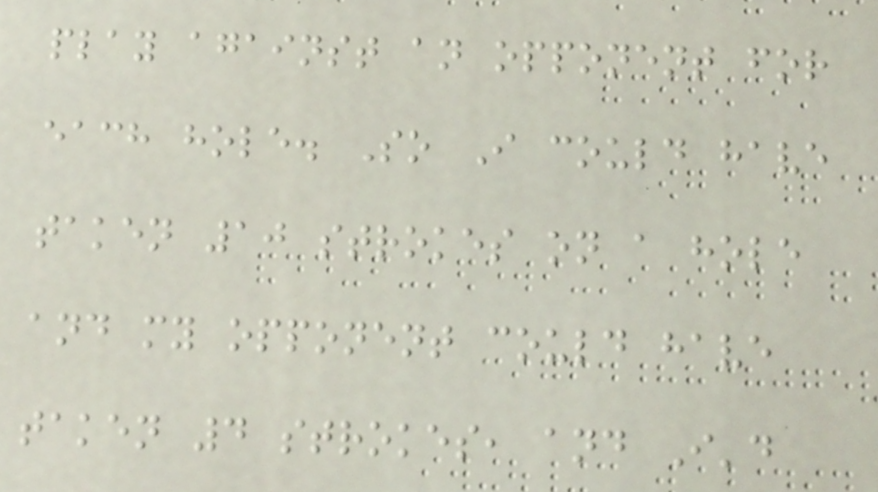play against an opponent for
each hole. So I could have
taken 10 strokes on a hole
and my opponent could have
taken 4 strokes, and I'd
